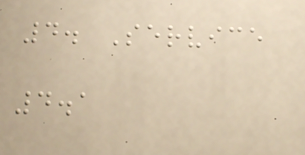4. Service
4.1
